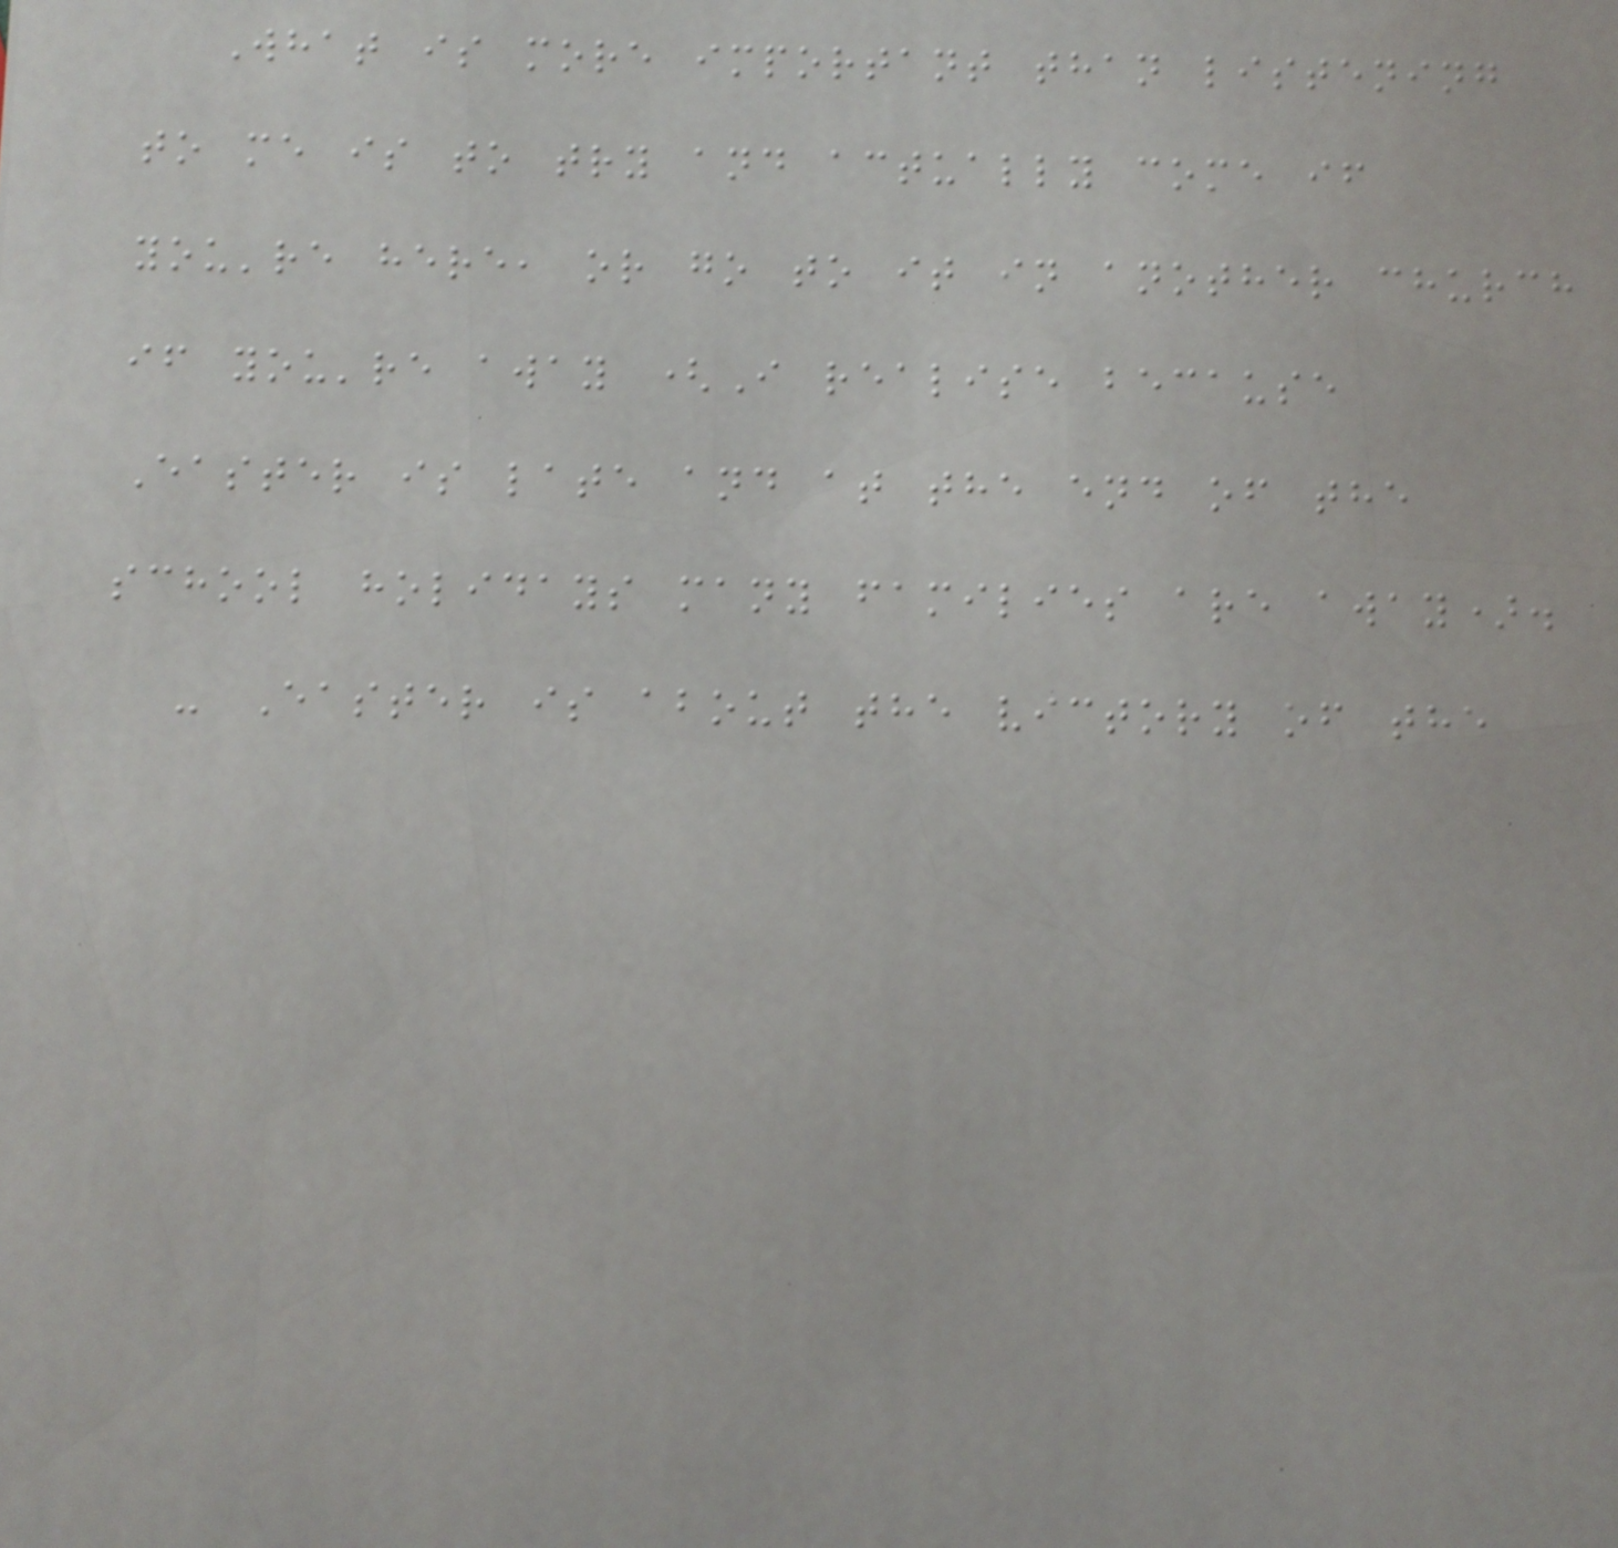What is more important than listening
to me is to try and actually come if
you're here, or go to it in another church
if you're away (I realise because
Easter is late and at the end of the
school holidays many families are away).
- Easter is about the victory of the
